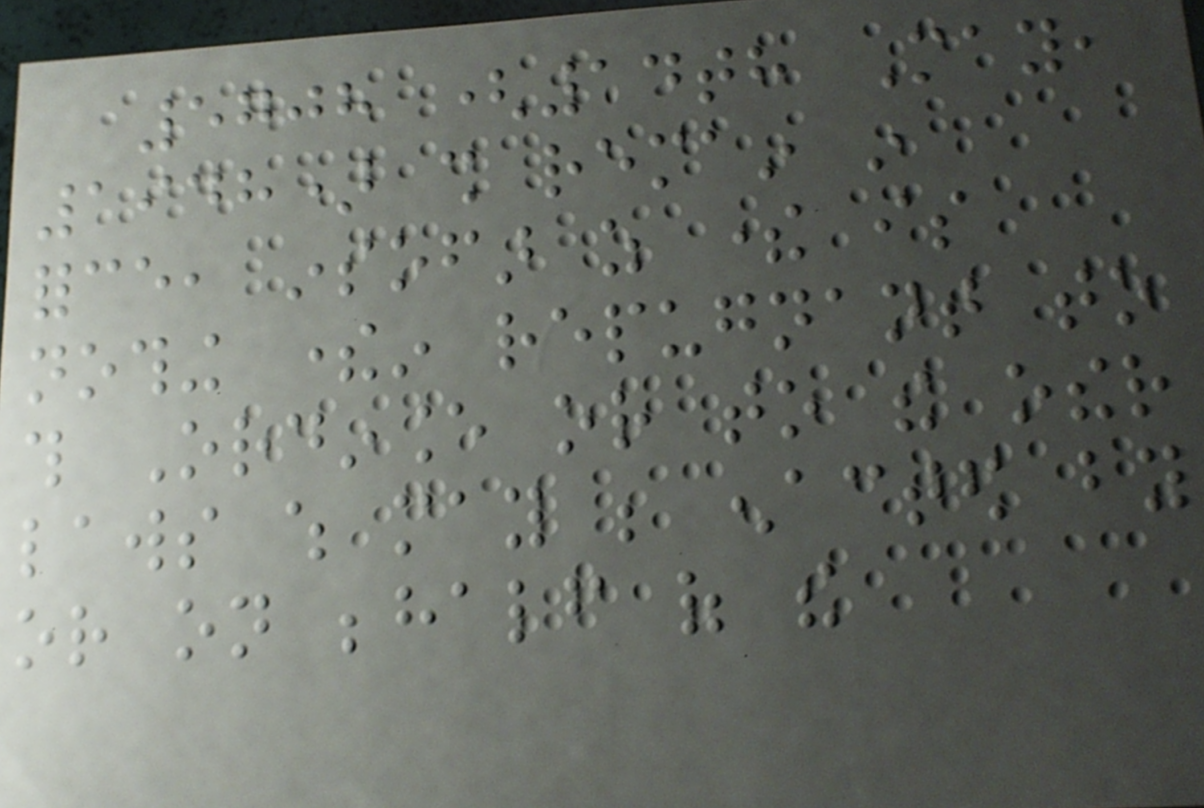5708 (14th May,
1948) shall remain in
force, insofar as there is
nothing therein repugnant to
this Ordinance or to the other
laws which may be enacted by
or on behalf of the
